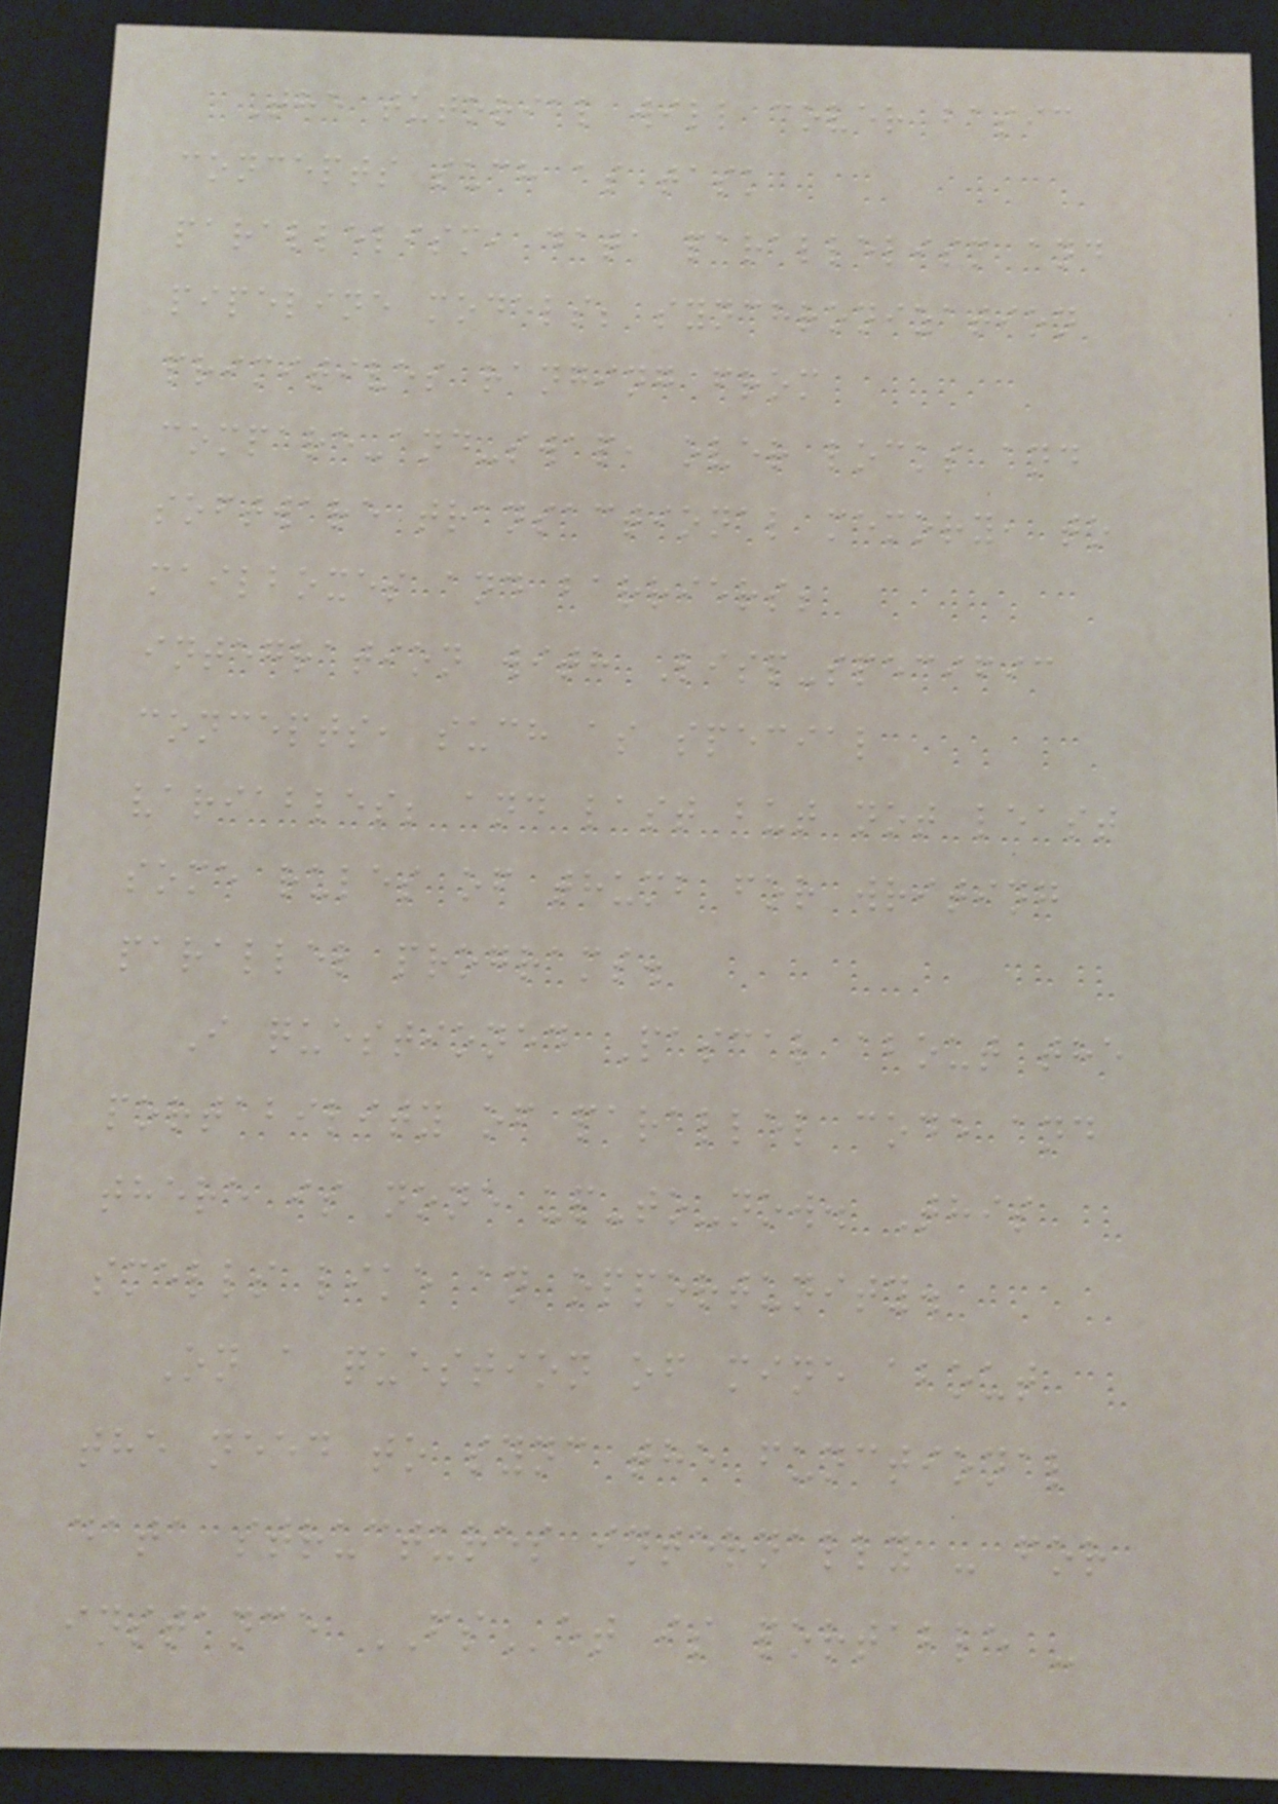The tutorial will cover basic
concepts such as task
parallelism, data parallelism and
pipeline models; synchronization
primitives ranging from
compare-and-swap, over locks and
software transactional memory, to
mailboxes and barriers;
integration with Lisp-specific
concepts, such as special
variables; and last but not least
some rules of thumb for writing
parallel programs.
I questioned Pascal about the
portability of parallel code and
there is none up-to-now. This
smells like an opportunity.
On a question of mine about
the need to sync the functional
data structures internally - for
instance FSet is portable -
